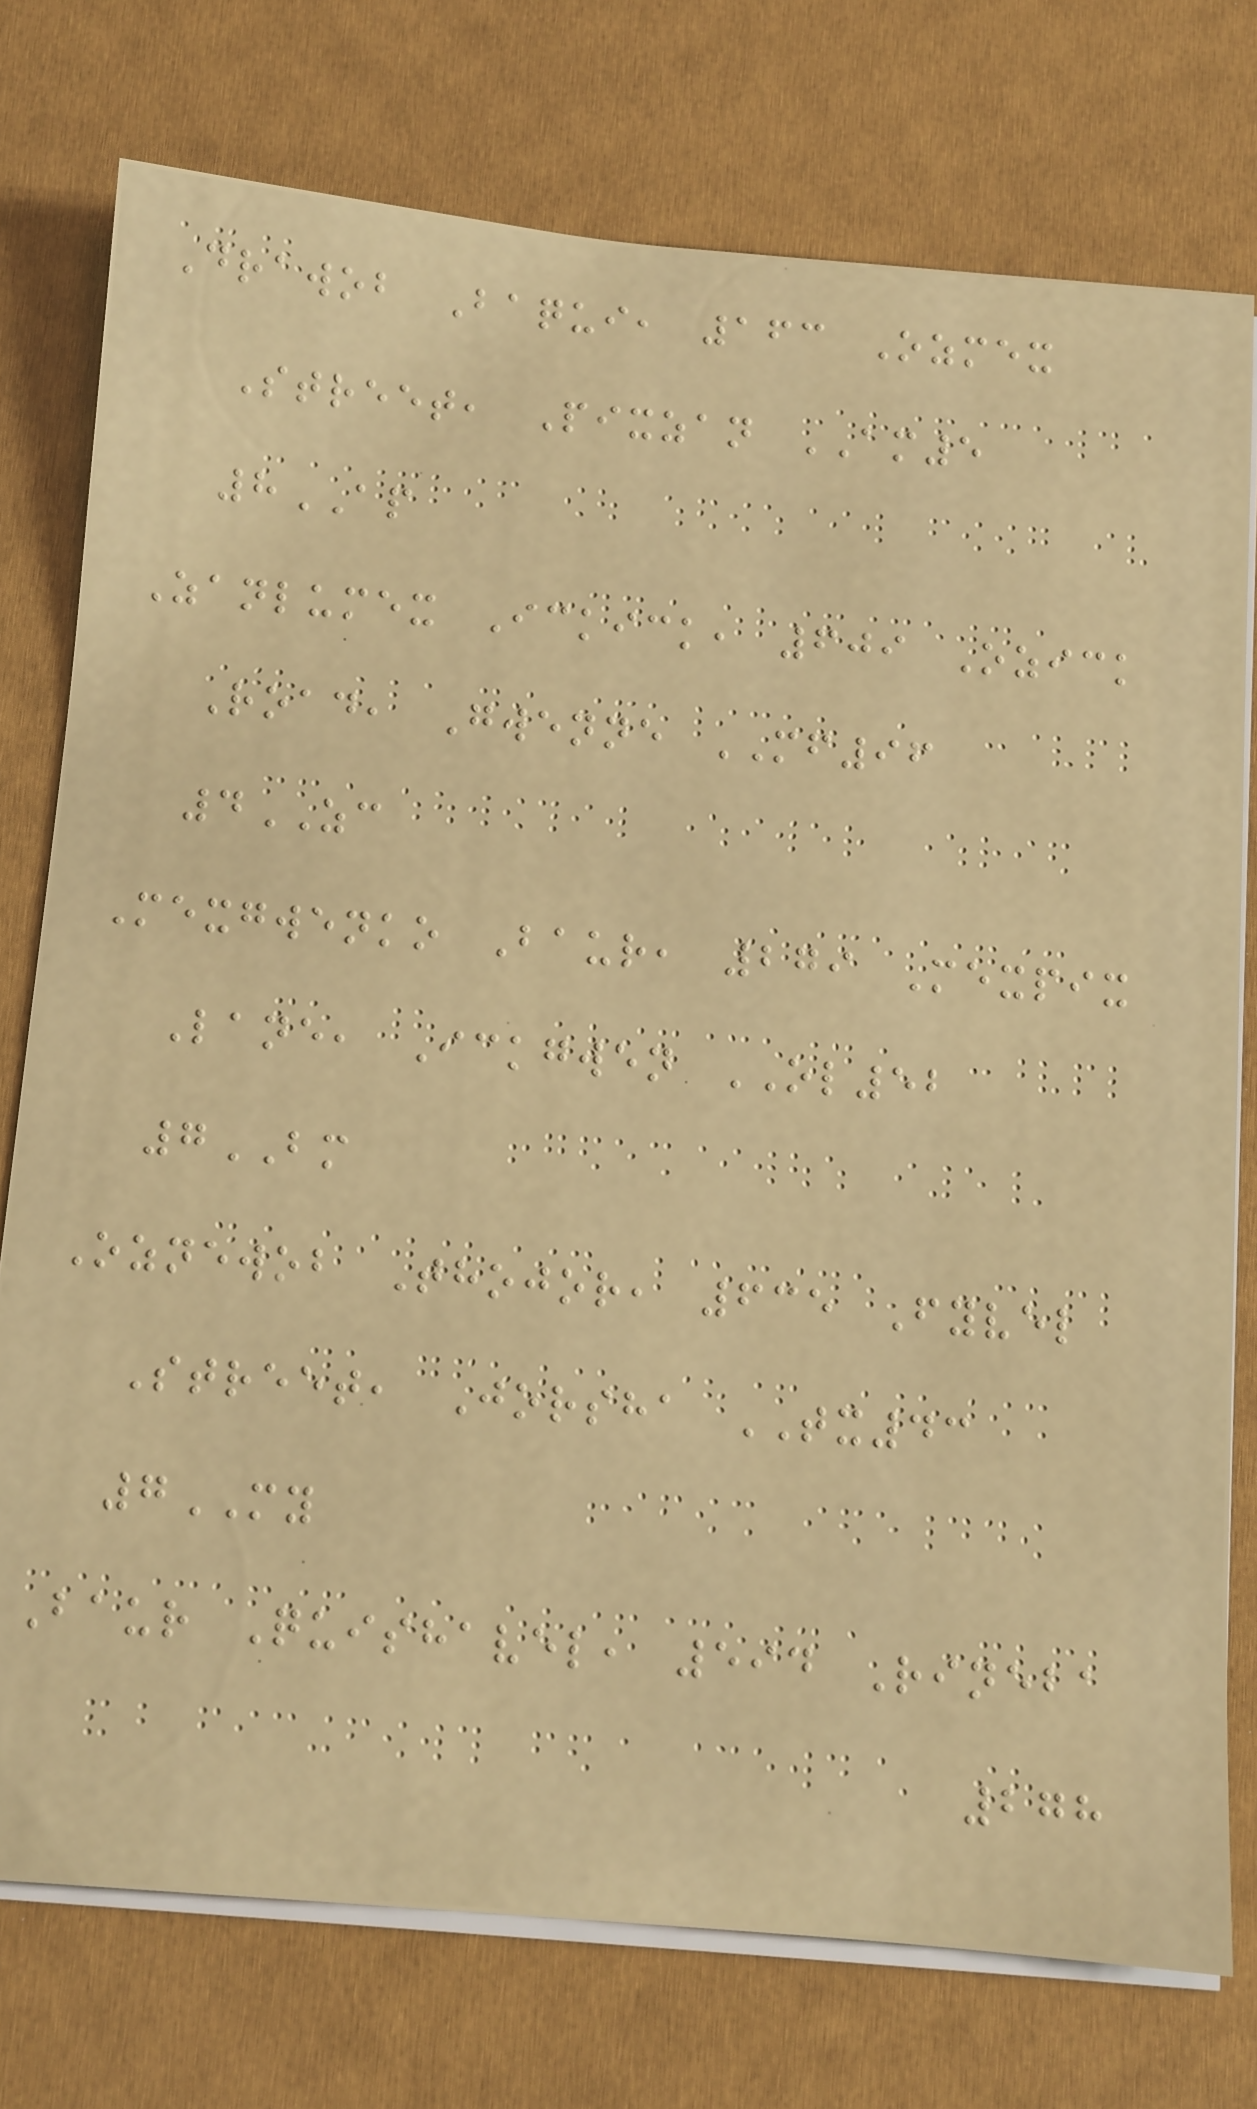Drawob Baqui, 163 Ozmex
Street, Pixzan AM5
8AP
Zanlumex Ickick, 609 Ozick
Road, Gwenne MF96
4ZC
Mexgwenko Baur, 279 Mexpix
Lane, Ickgwen OL52
7BM
Oznewob Thojor, 635 Fyvel
Street, Jorsha TX43
7MY
Baur Quishavel, 594 Rineba
278
